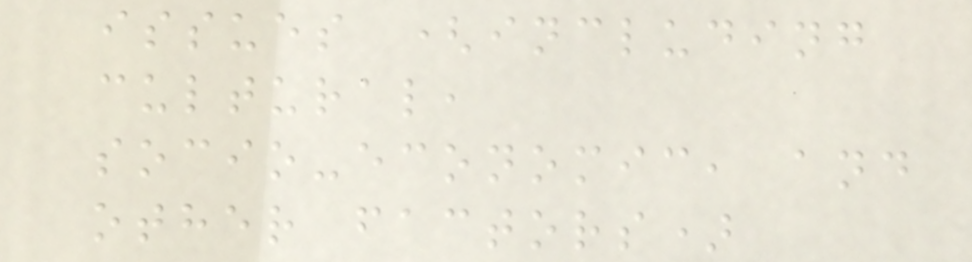issues (including
cultural,
socio-economic, and
other factors)
